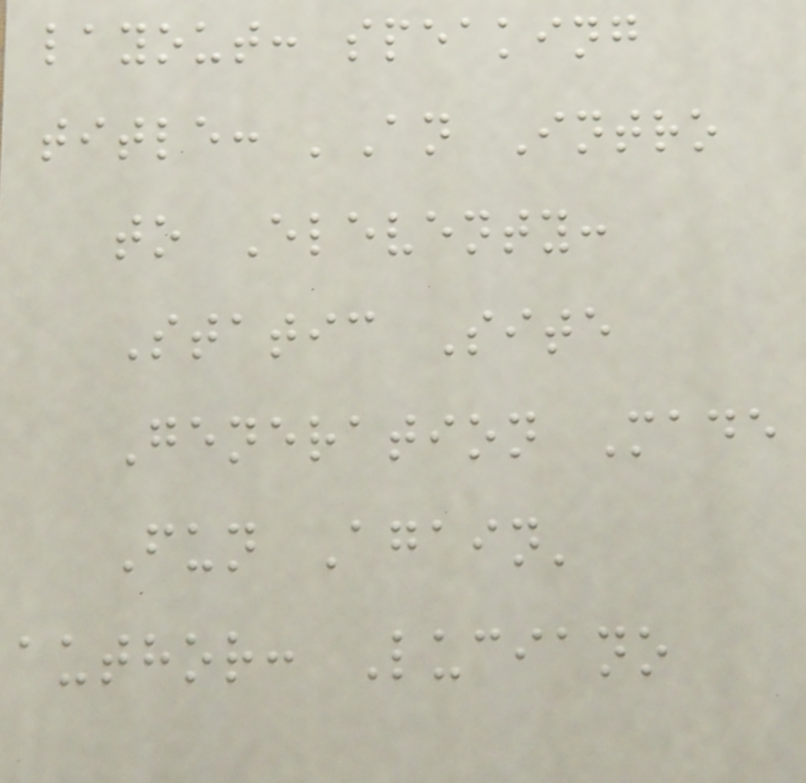layout: speaking
title: 'An Intro
to Eleventy:
Static Site
Generation Made
Fun Again'
author: Luciano
